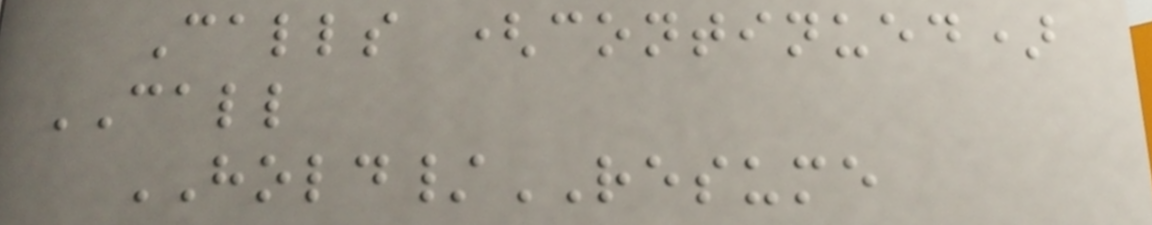Calls (continued)
CALL
HOLD/RESUME
